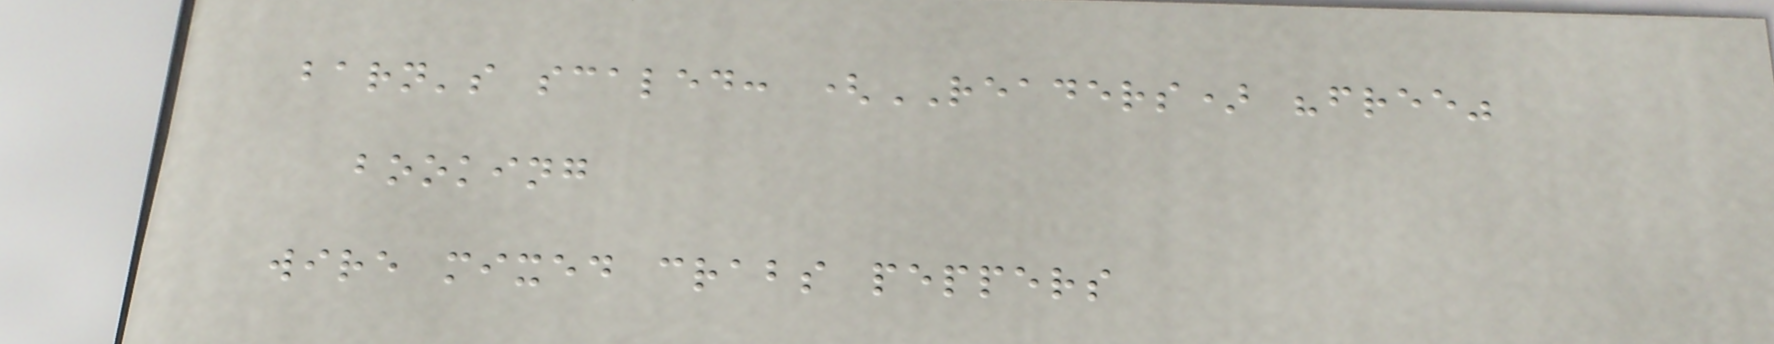barn's scaled: (READERS) "free"
booking
wire mixed crabs peppers
